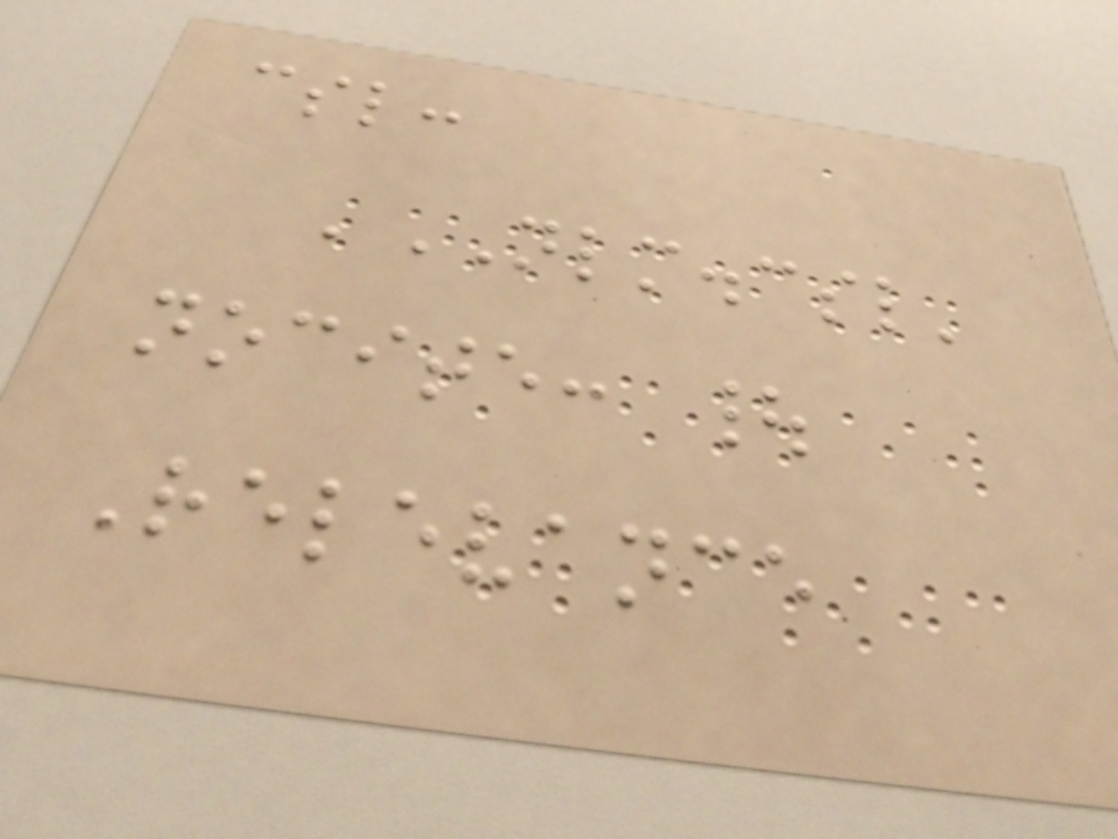csl:
'NLM.csl'
nocite: |
Relevance
